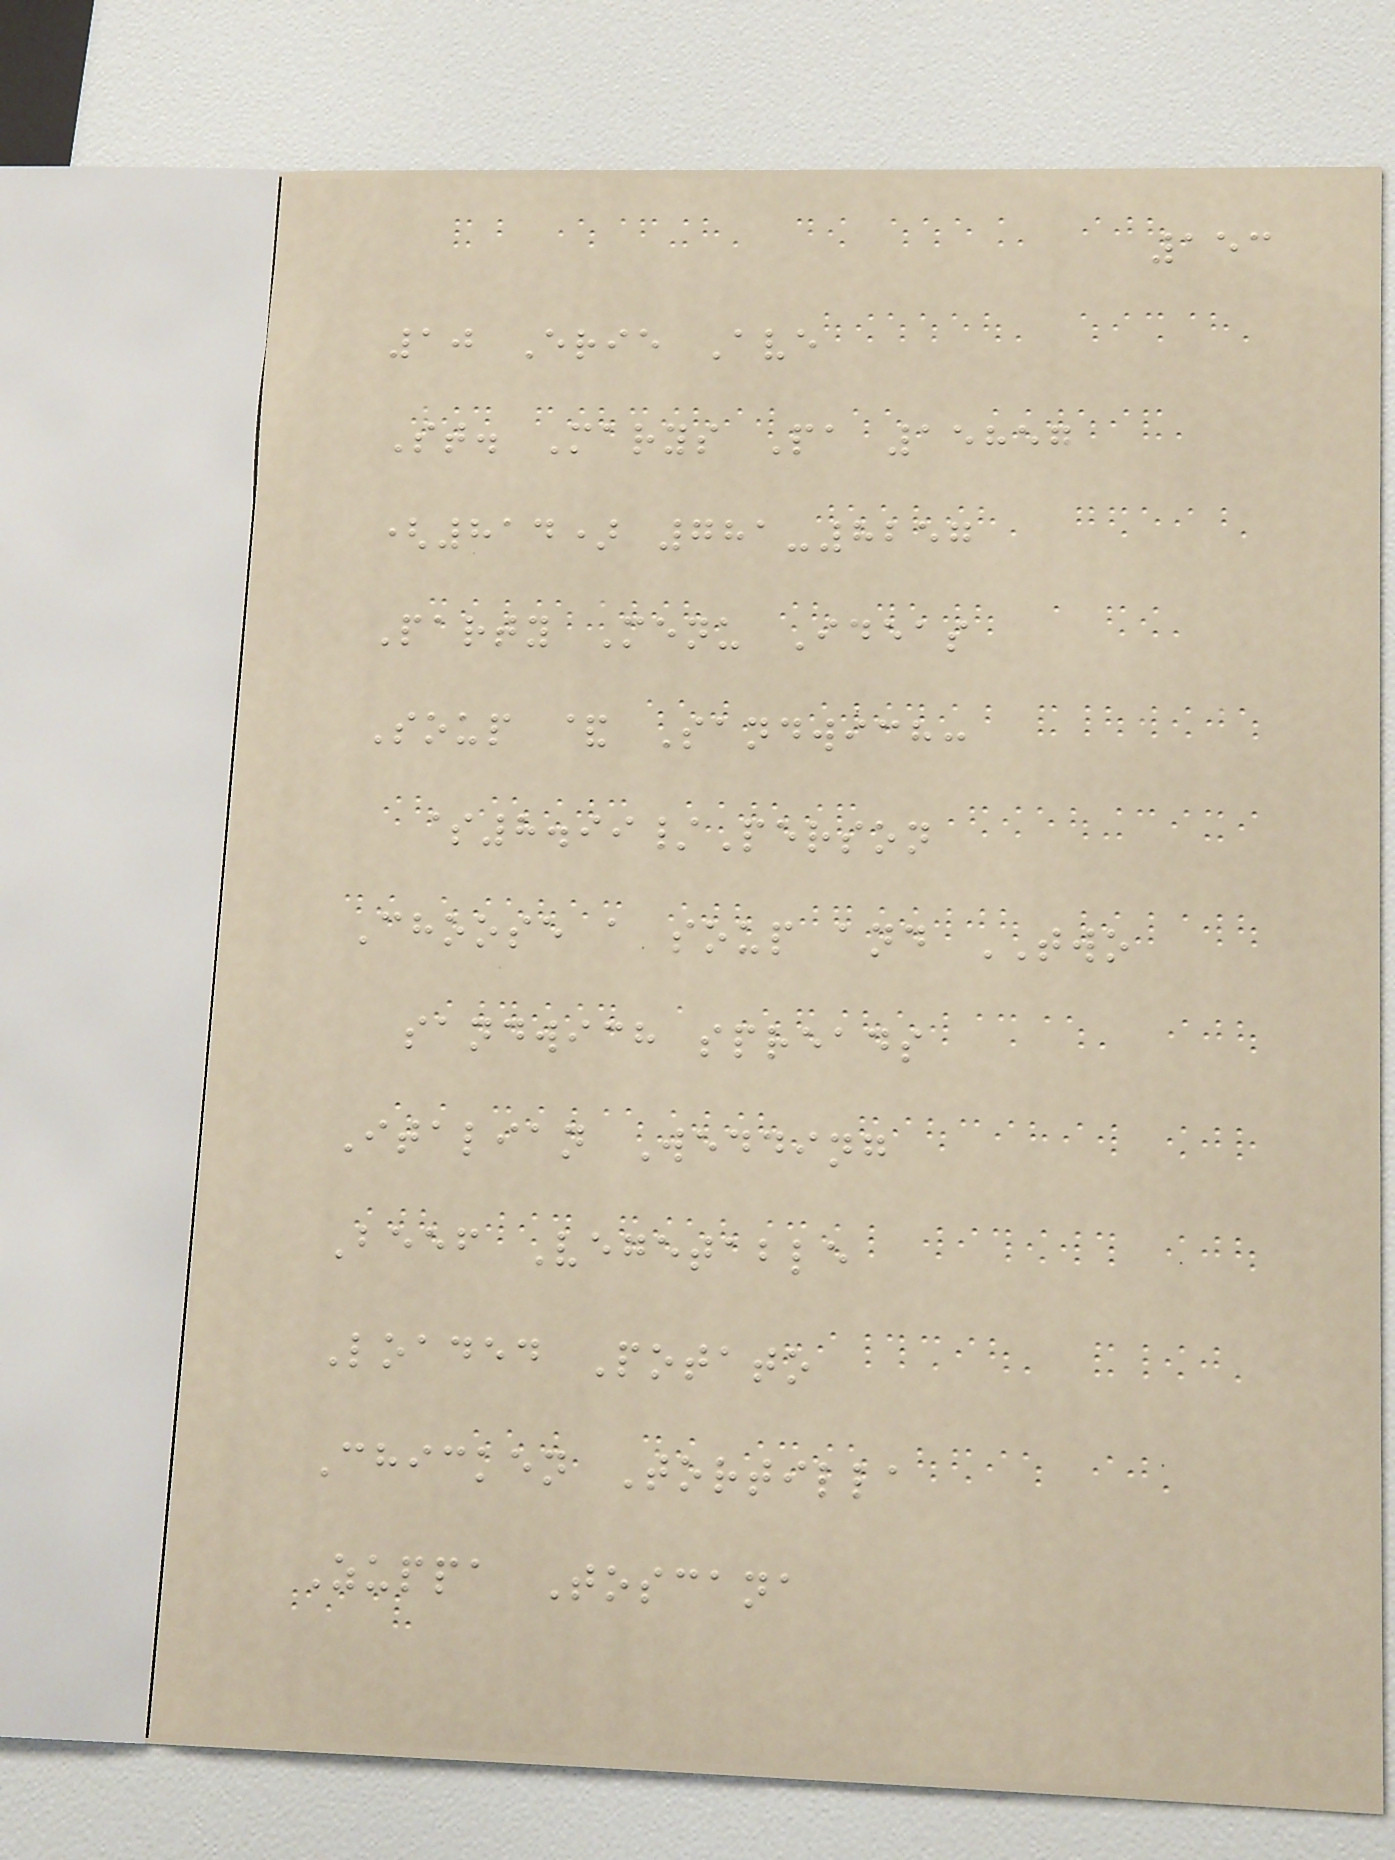153
10 Erie Ave
St. Marys Pa 15857
(814) 781-8257
Party Menu Ideas
Soup & Sandwich:
$8.99/Person
Choose a soup and TWO
sandwich spreads
Italian Wedding
Beef Vegetable
Loaded Potato
Chicken Tortilla
Zuppa Toscana
